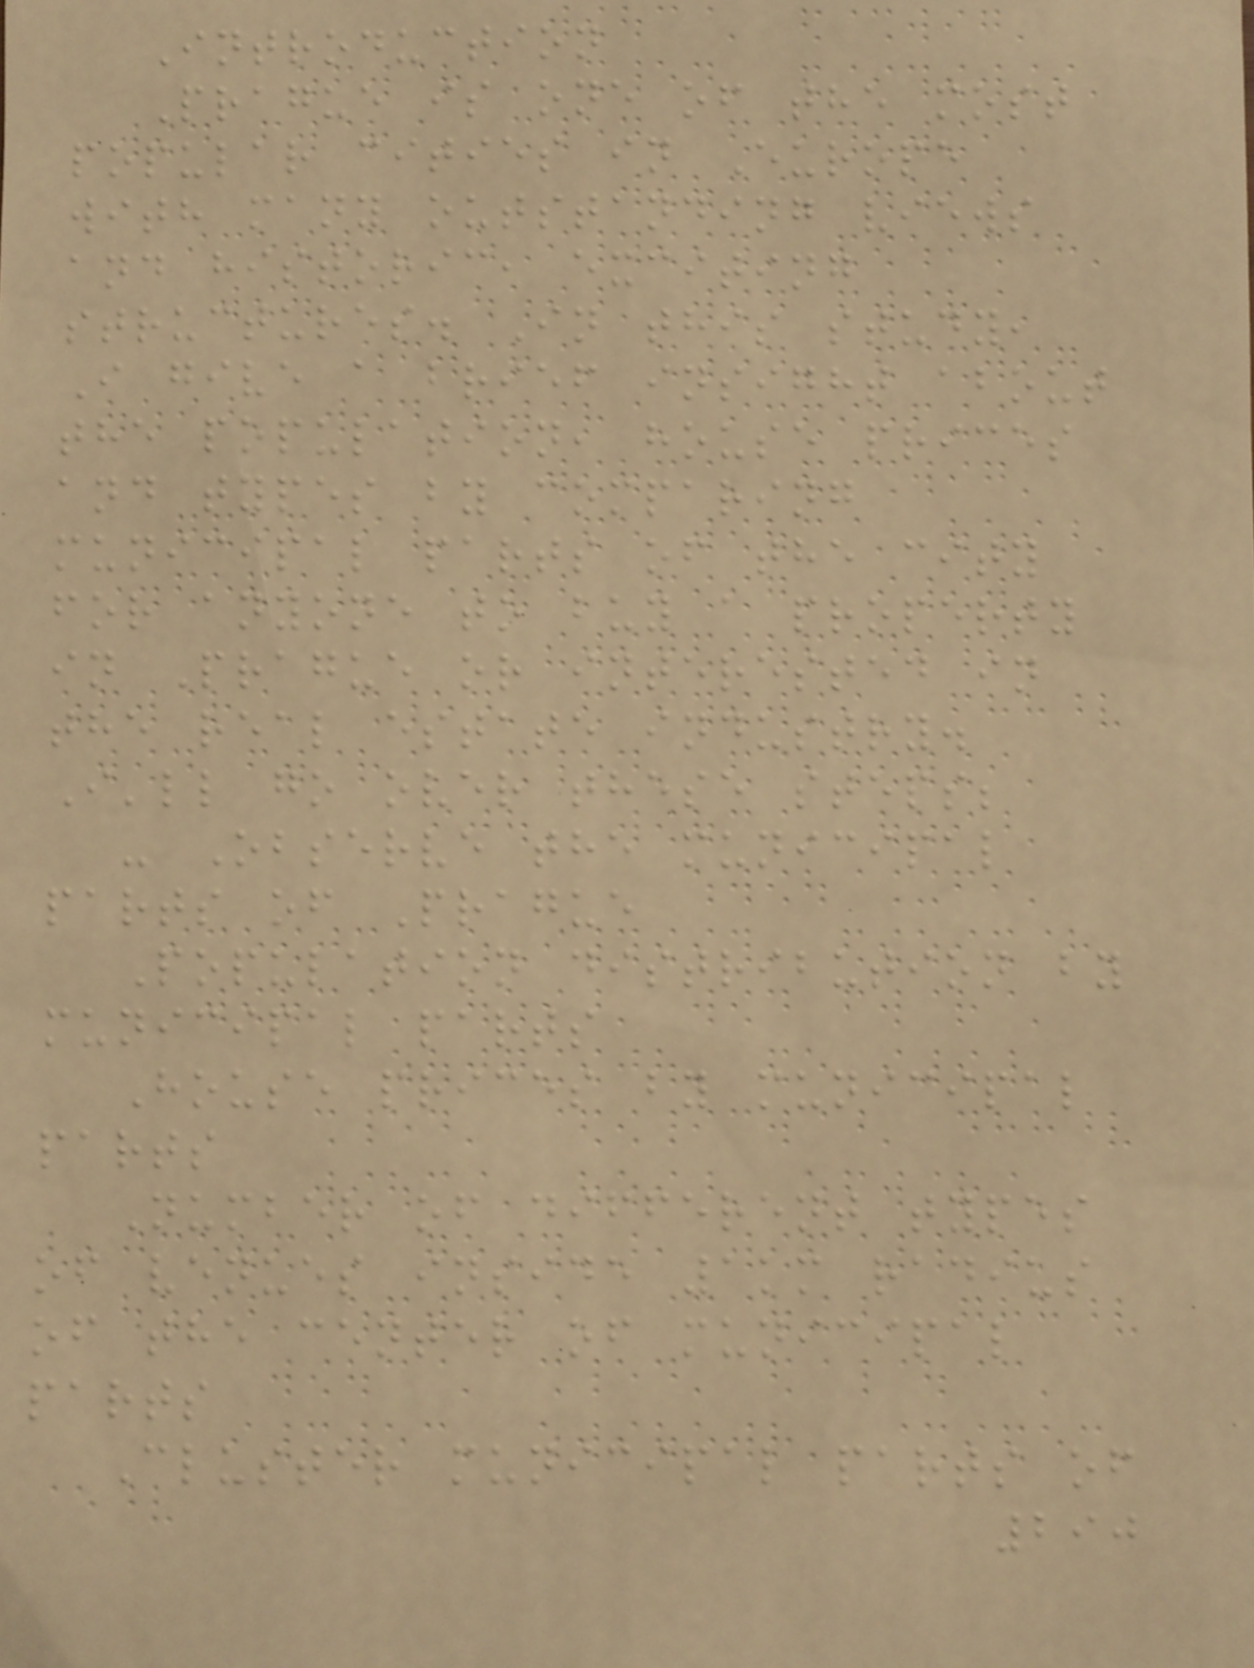Introduction
Prague is one of the most
popular cities in Europe
with many outstanding views
and historic, exciting
structures. In this study,
I give a brief insight about
the population, house prices
and types by comparing
municipal parts of the city
for anyone to buy a property
in Prague or interested in
the real estate industry.
I'll go over these steps;
- Observe the municipal
parts of Prague
Population distribution by
municipal parts
House prices by municipal
parts
Number of different types
of venues inside 1km radius
of the center of municipal
parts
Cluster municipal parts of
290
